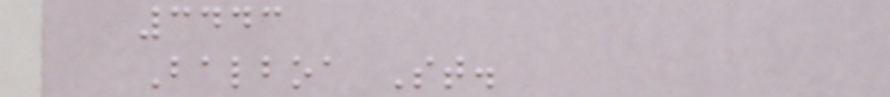3443
Balboa St.
